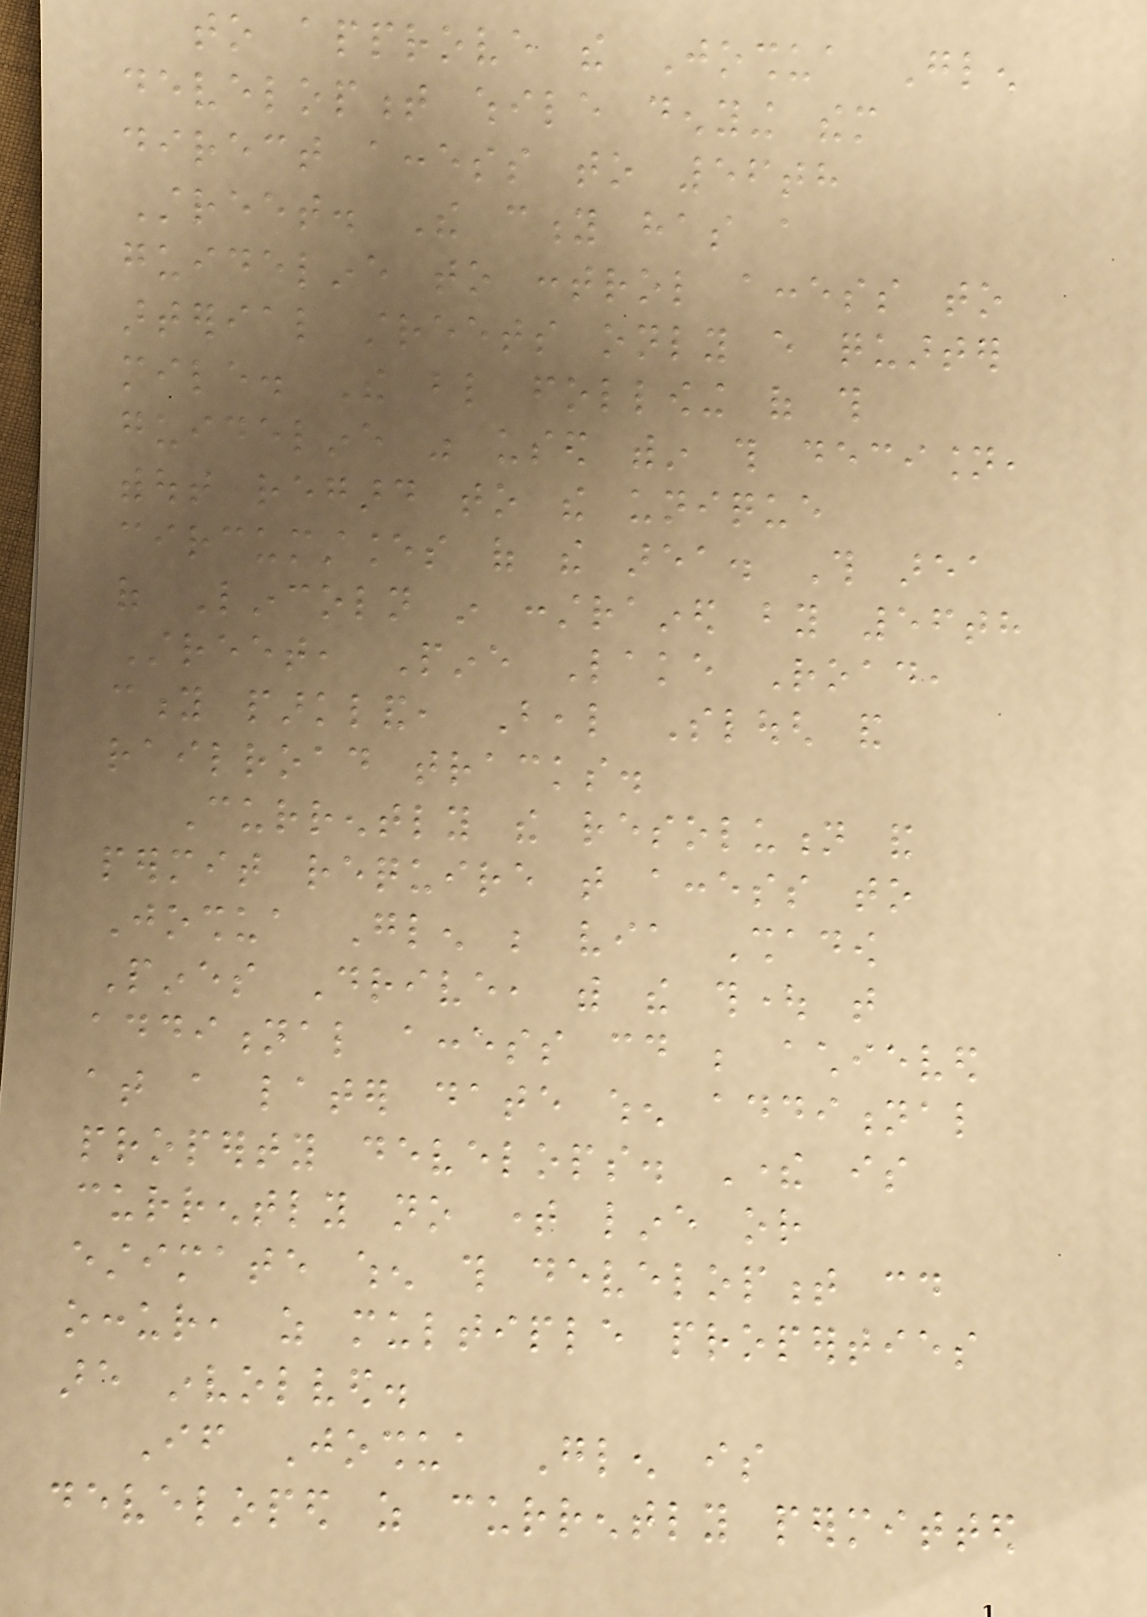to approve the Joshua Glen
development while denying them
direct access to 56th
Street. The city has a
guideline to control access to
arterial streets only every quarter
mile. The blind following of this
guideline was used within this decision,
without regard to the unique
circumstances of the area. This area
of Lincoln in constrained by 56th
Street, Pine Lake Road,
city parkland, Beal Slough and
railroad tracks.
Currently the resolution and
permit require that access to
Joshua Glen be via Shadow
Pines Drive, with the thought that
additional access could be achieved
at a later date when additional
property develops. There is
currently no time line or
estimate when this development could
occur, as multiple properties
are involved.
If Joshua Glen is
developed as currently permitted
